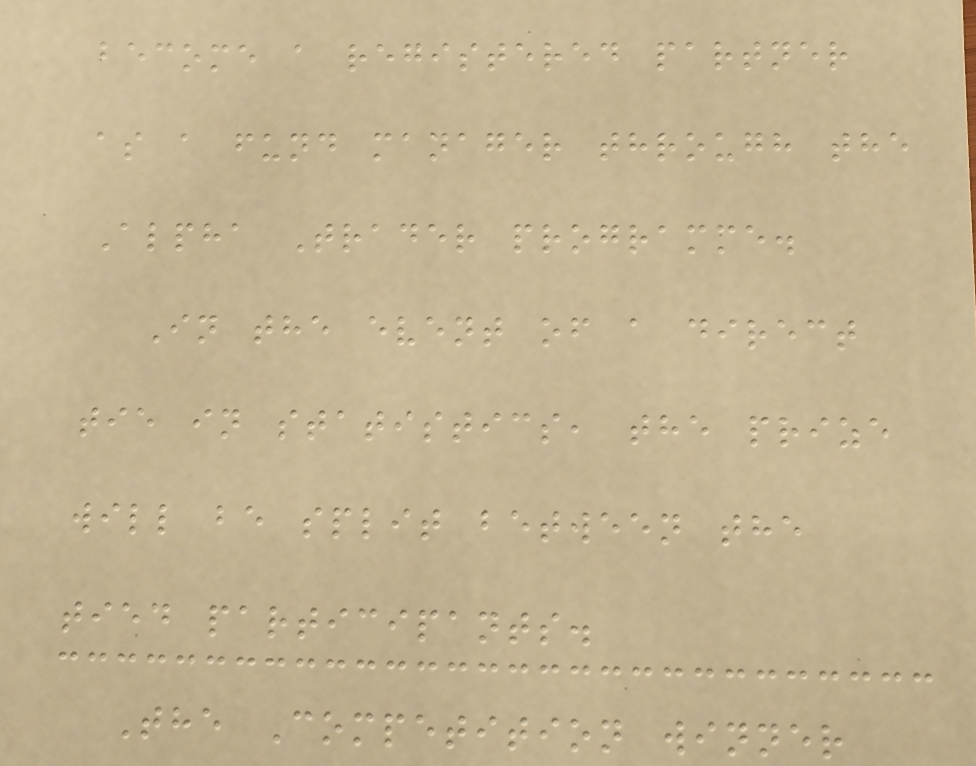become a registered partner
as a fund manager through the
Alpha Trader programme.
In the event of a direct
tie in statistics, the prize
will be split between the
tied participants.
The Competition winner
